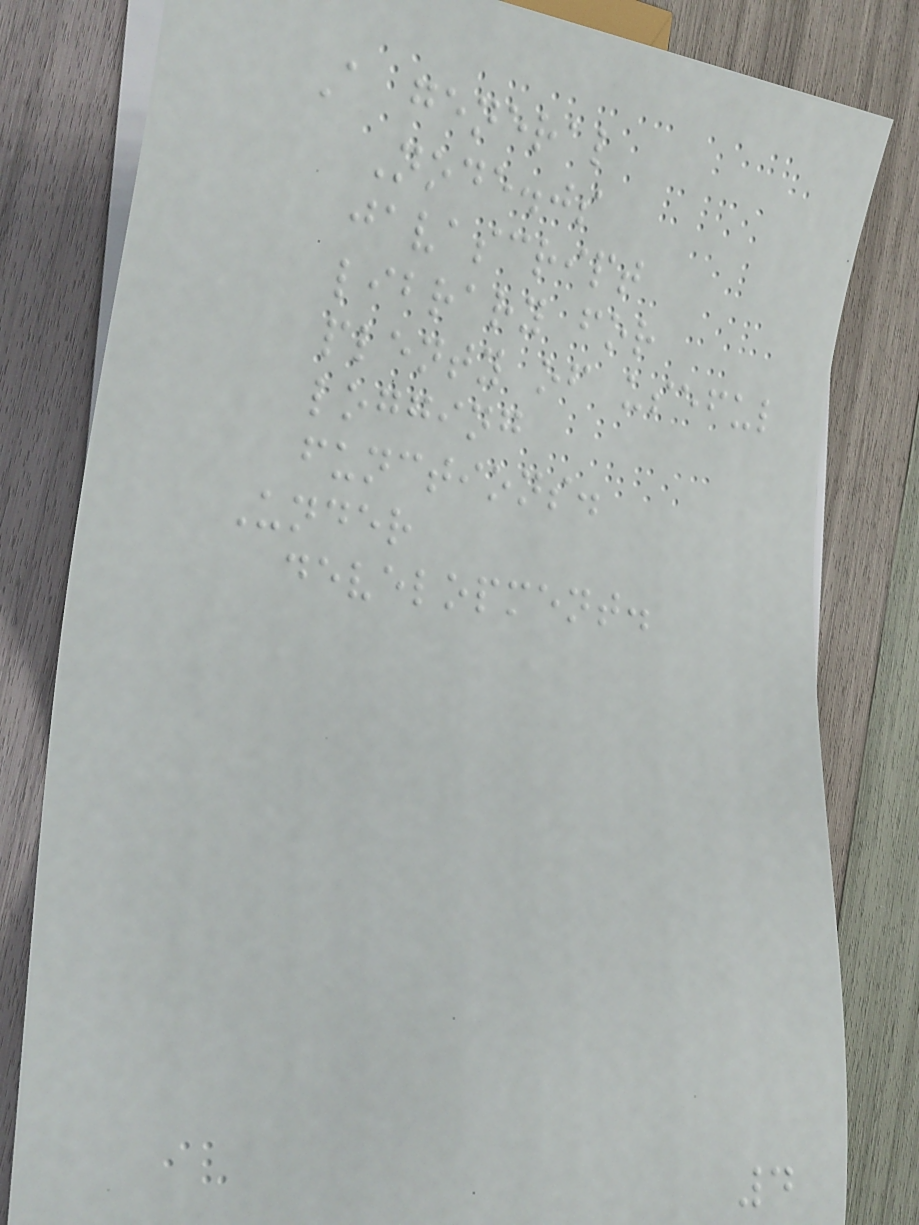A general
Node.js
javascript
library for
plenty of useful
logging
functions.
Under
development.
4
